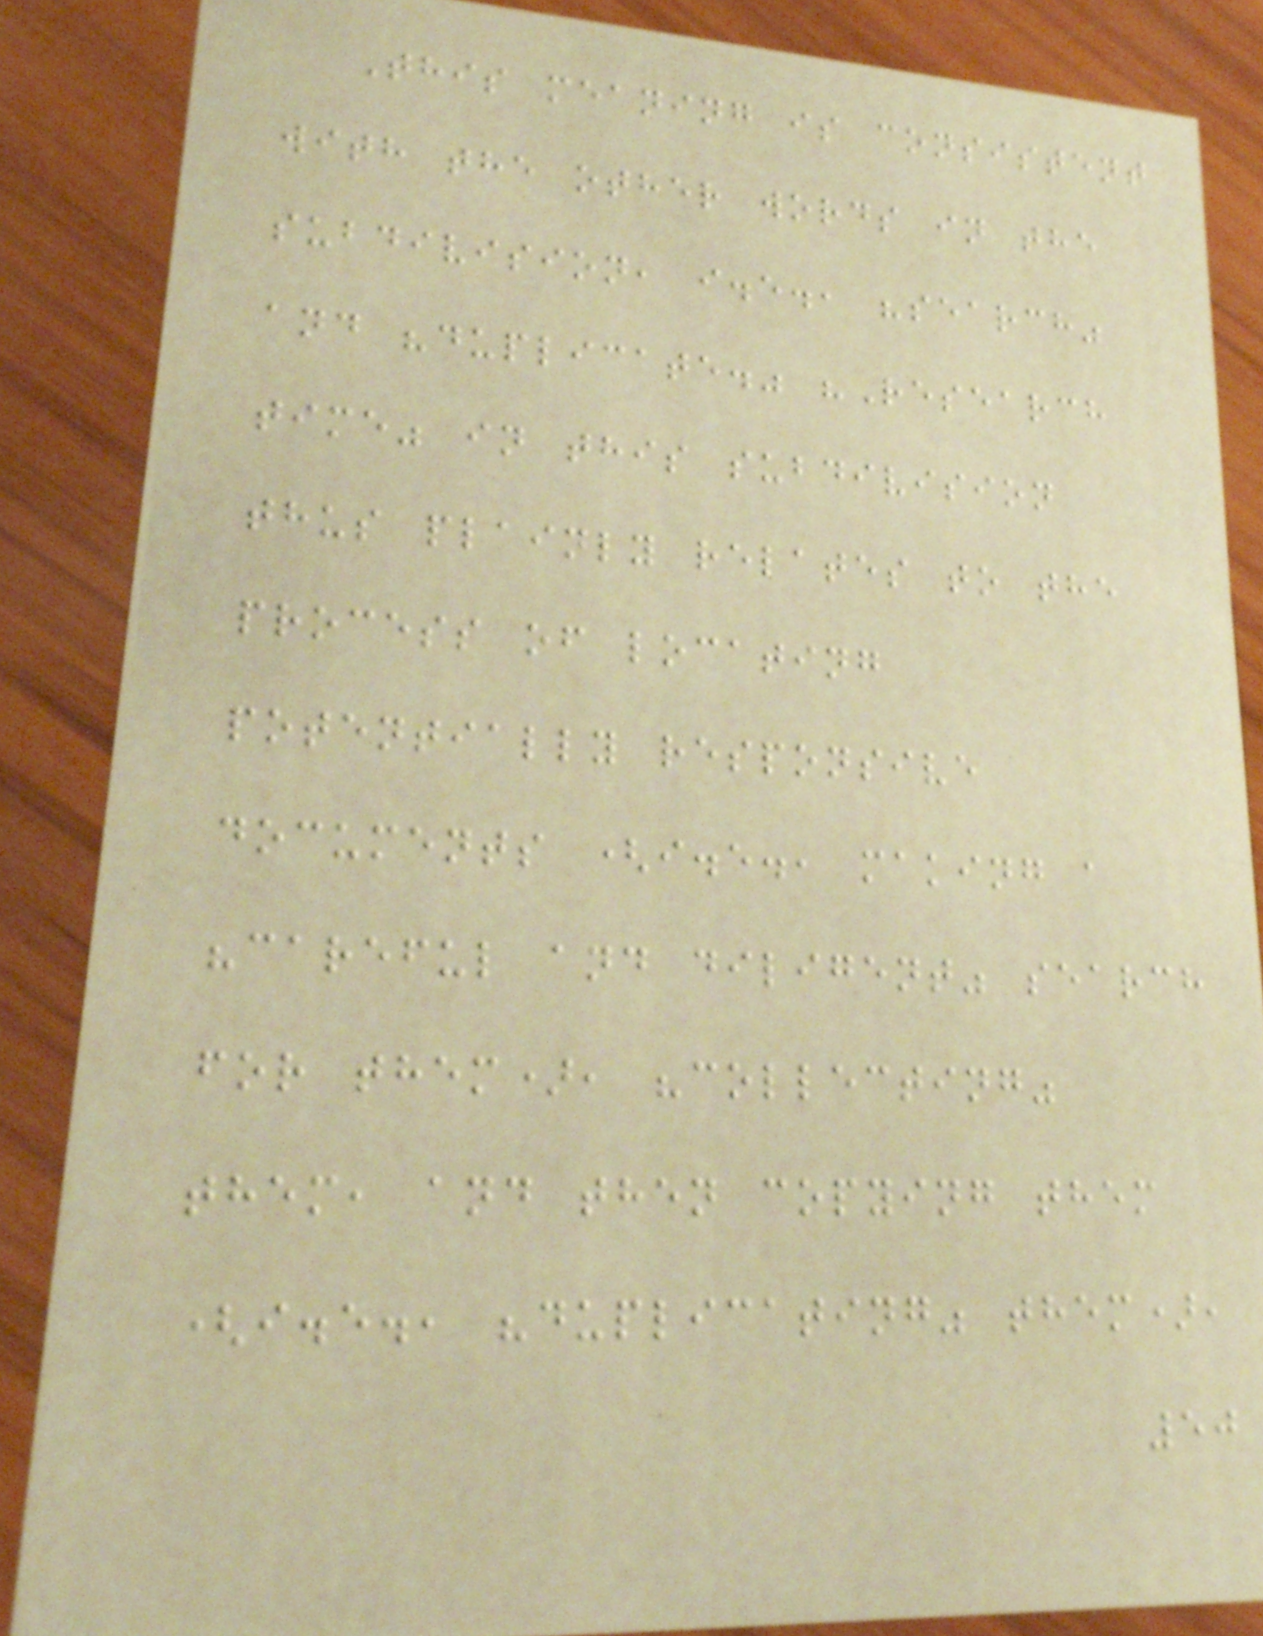This meaning is consistent
with the other words in the
subdivision, i.e., "search"
and "duplicate." "Research
time" in this subdivision
thus plainly relates to the
process of locating
potentially responsive
documents (i.e., making a
"careful and diligent" search
for them), "collecting"
them, and then copying them
(i.e., "duplicating" them),
50
